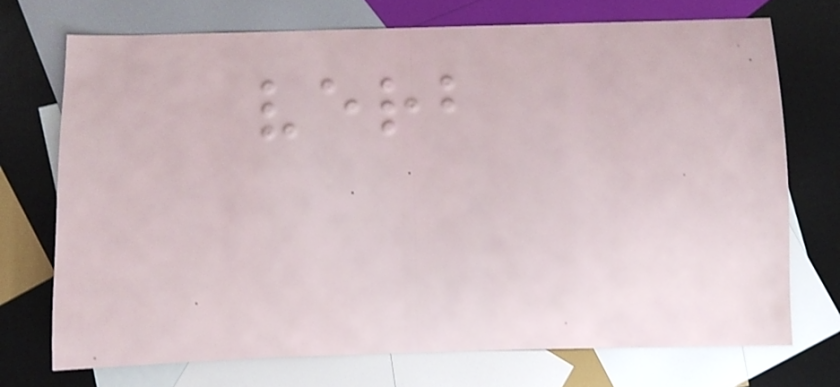verb
